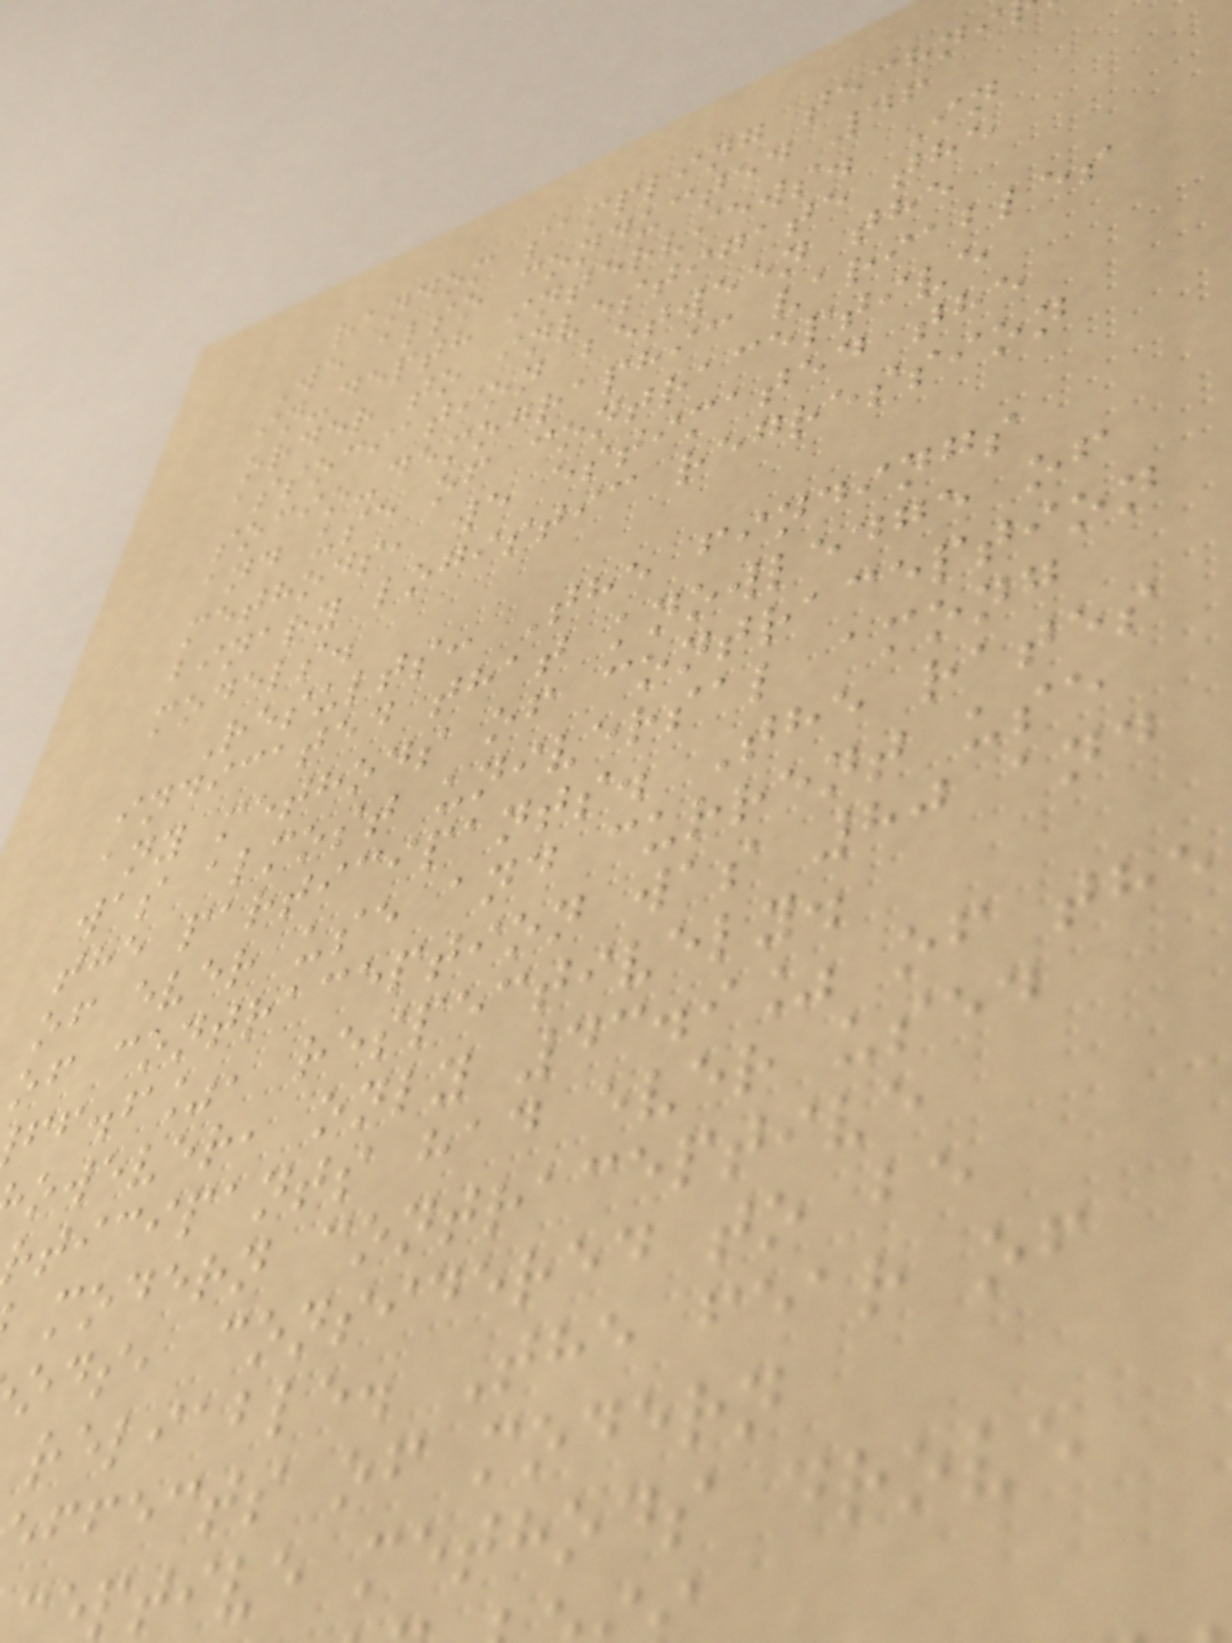random sampling techni
We also conducted 46
in-depth interviews. In
order to investigate the
association between the
socio-demographic variables
and use of contraceptive
methods, we estimated the
binary logistic regression
models.
Results: The findings
indicated that knowledge of
any methods of contraception
was almost universal among
the participants. The rates
of ever use and current use
of contraception was 80 and
ff.f%, respectively.
owever, only 43.9% of the
ticipants had ever used
modern contraceptive
ods, considered to be
reliable. The fear of
ffects of modern
ptive methods drove
